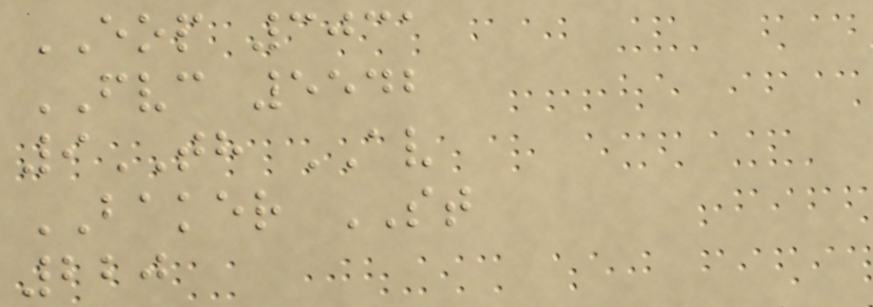EOP 3031
FVC 5542
9TH AV
BAKER ST
220
